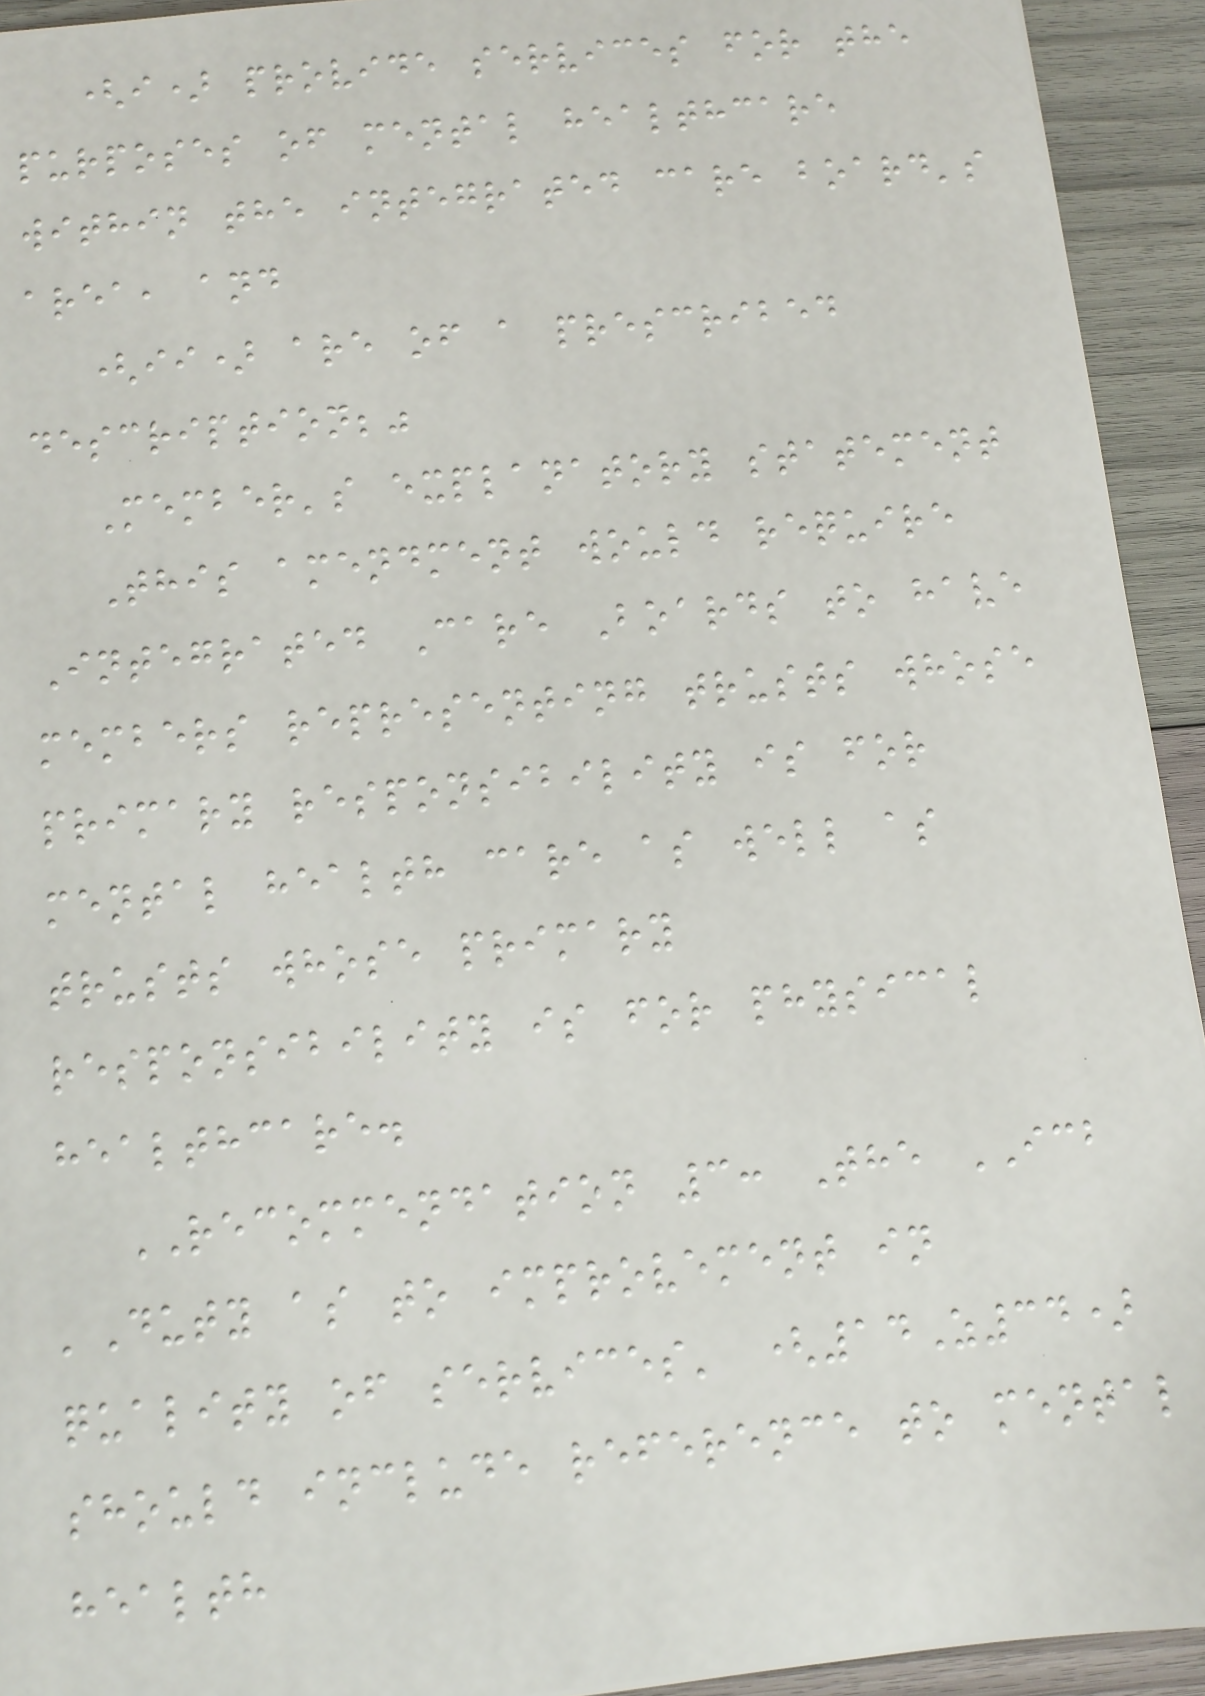(i) provide services for the
purposes of mental healthcare
within the integrated care board's
area, and
(ii) are of a prescribed
description;"
Member's explanatory statement
This amendment would require
Integrated Care Boards to have
members representing trusts whose
primary responsibility is for
mental health care as well as
trusts whose primary
responsibility is for physical
healthcare.
RECOMMENDATION 3: The ICB
'Duty as to improvement in
quality of services' (14Z34)
should include reference to mental
health
